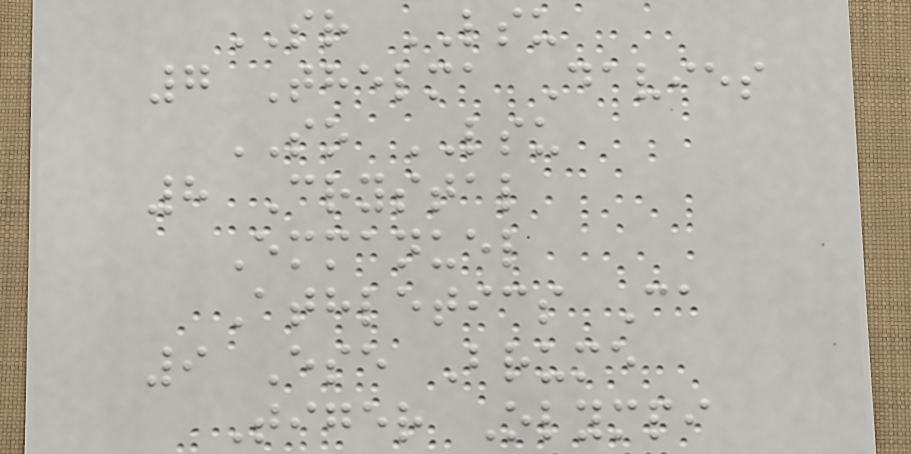SR LSU
7 Thelma Davies
SO LSU
8 Crystal
Emmanuel
Athletics Ca
9 Ese Brume
Tiger Olympi
